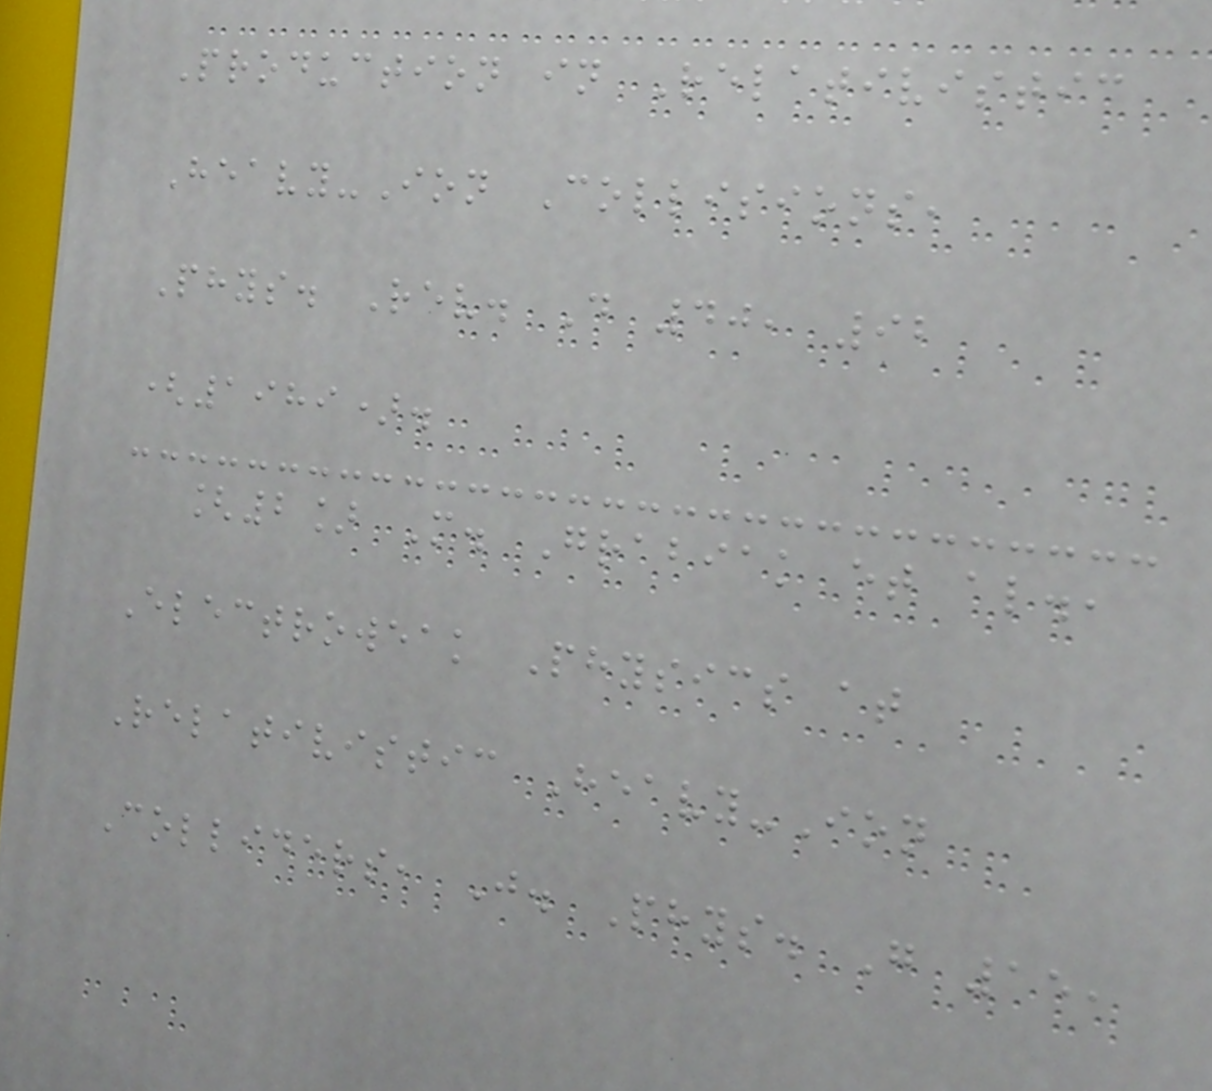Production in Relativistic
Heavy-Ion Collisions,
Phys. Rev. D 40, 92
(1989).
[2] M. Grabiak et al.,
Electroweak Physics at
Relativistic Heavy-Ion
Colliders, J. Phys. G 15,
